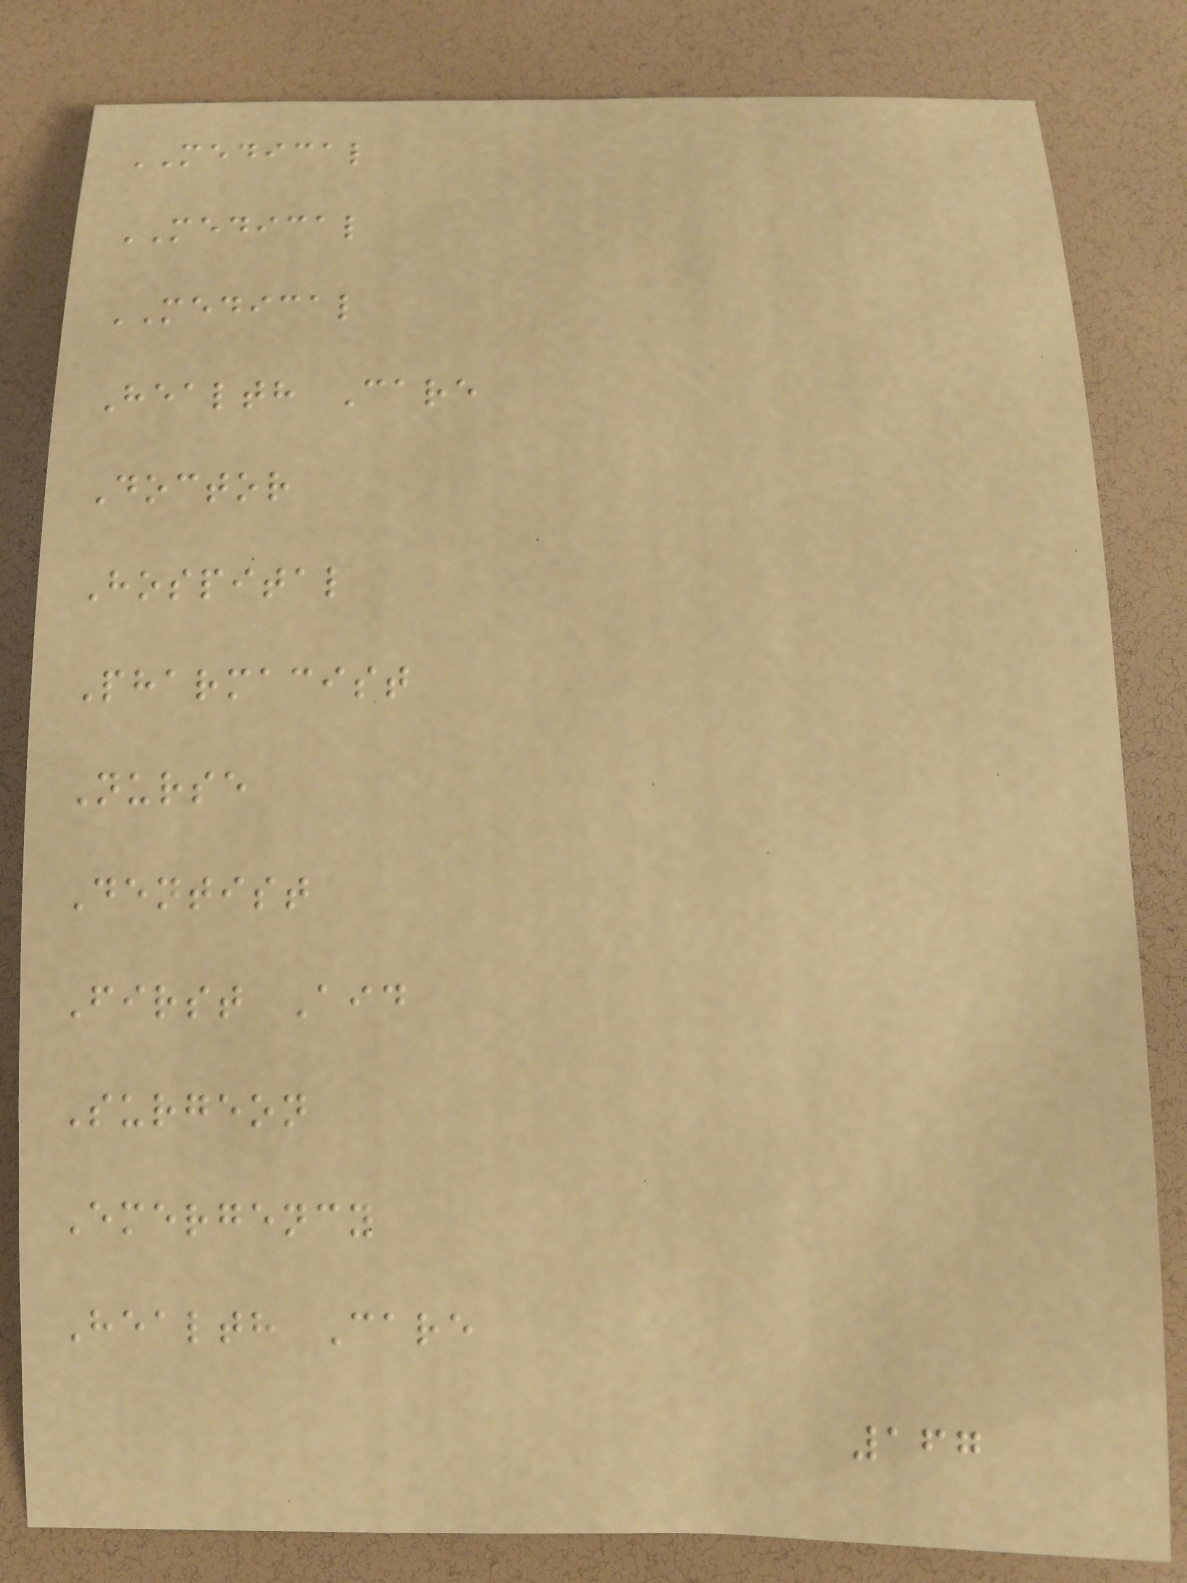MEDICAL
MEDICAL
MEDICAL
Health Care
Doctor
Hospital
Pharmacist
Nurse
Dentist
First Aid
Surgeon
Emergency
Health Care
167
